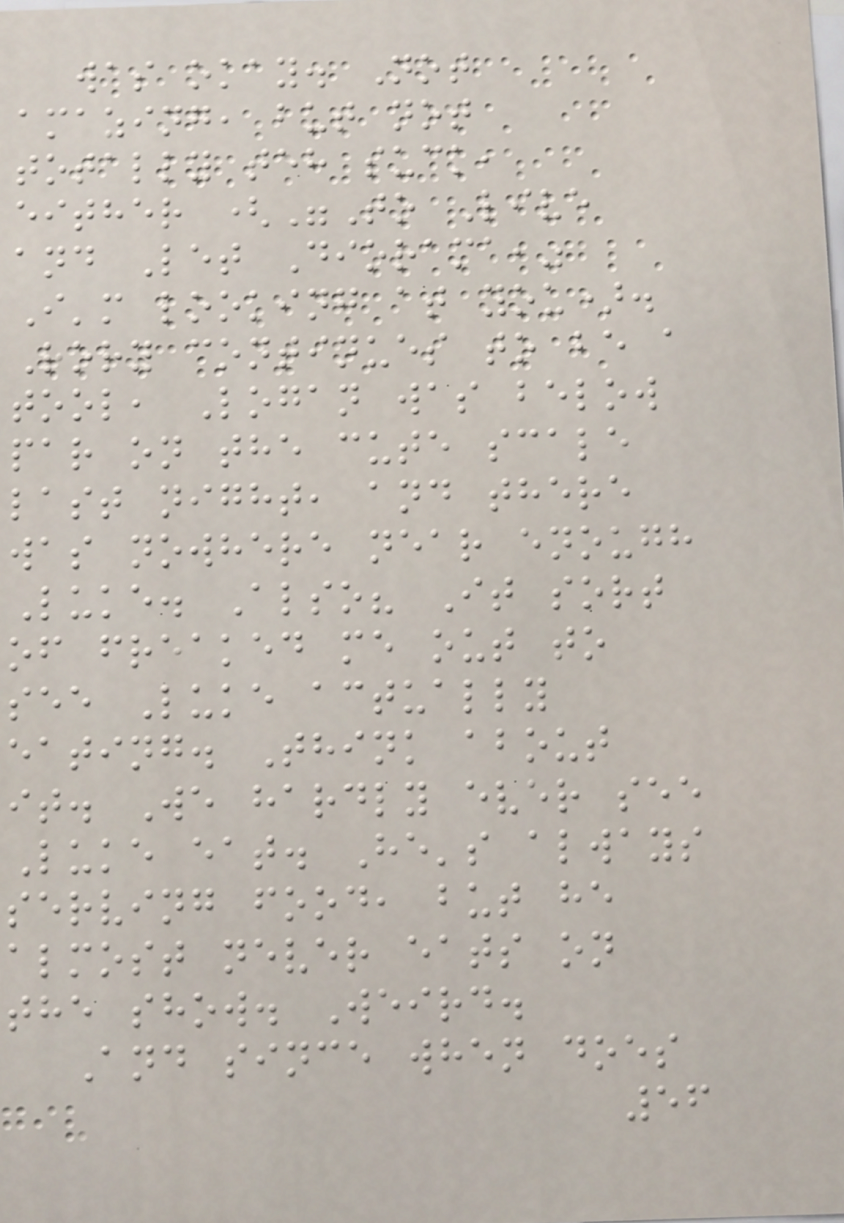was okay. Not
amazing, but not
totally teh suck,
either ("To Live
and Let Diorama,"
I'm looking at you).
Rory continues to be a
tool, Logan was below
par on the cute scale
last night, and there
was nowhere near enough
Luke. Also? It sort
of freaked me out to
see Luke actually
eating. Think about
it. We hardly ever see
Luke eat. He's always
serving food, but he
almost never eats on
the show. Weird.
And since when does
56
